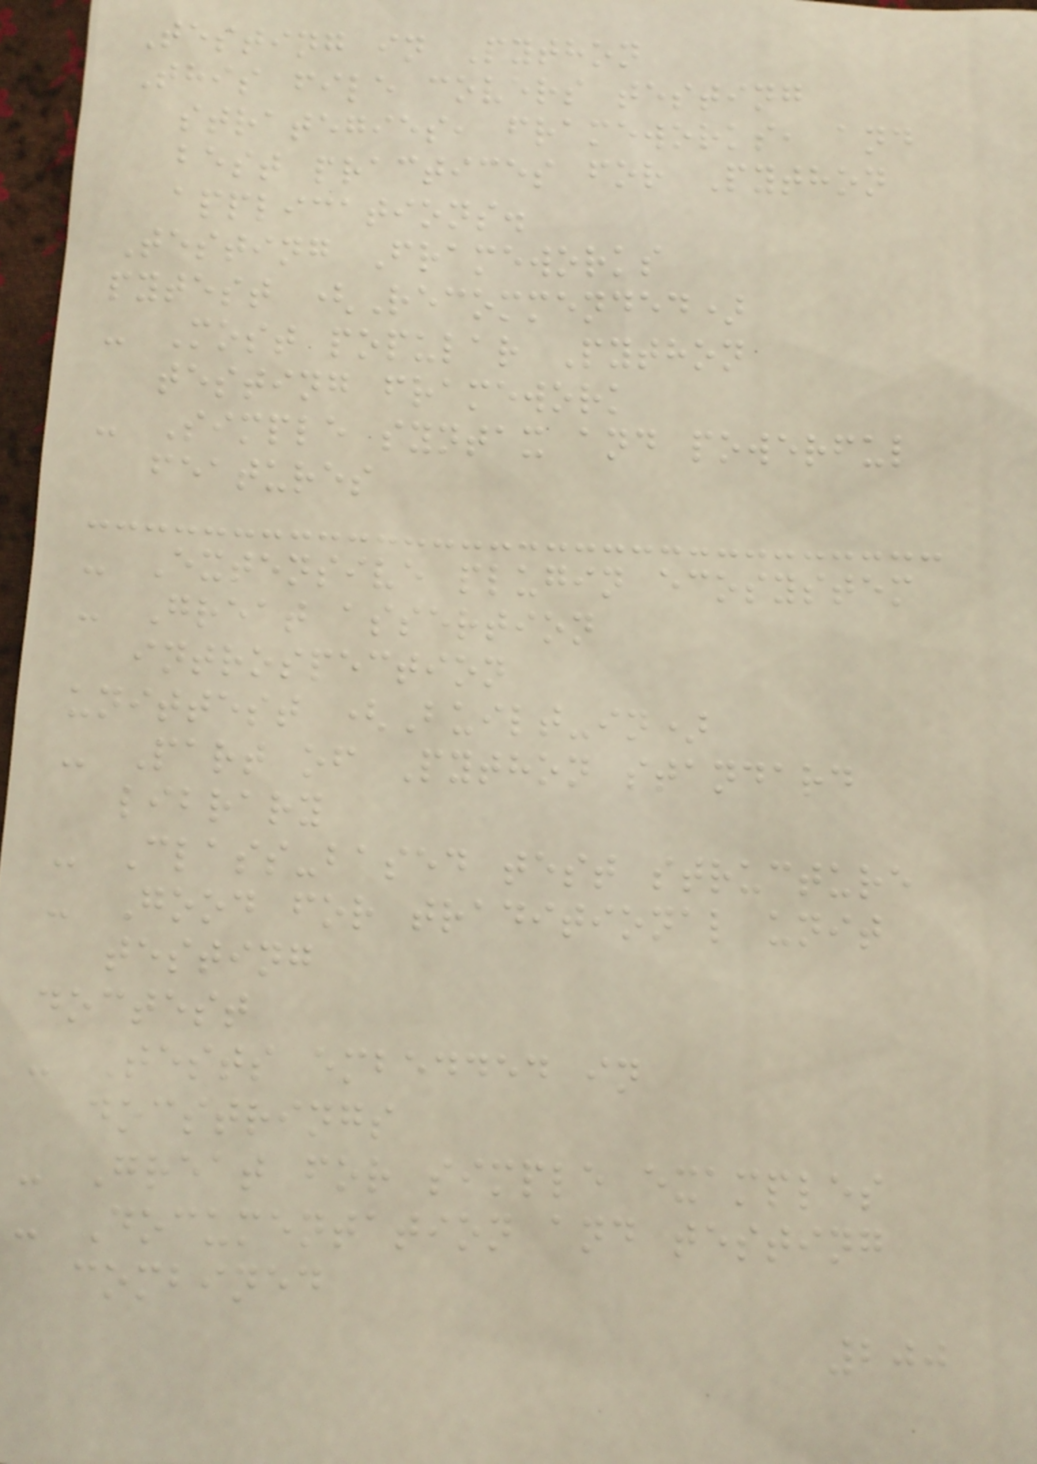Testing in Python
This file covers testing
strategies, frameworks, and
best practices for Python
applications.
Testing Frameworks
pytest (Recommended)
- Most popular Python
testing framework
- Simple syntax and powerful
features
- Extensive plugin ecosystem
- Great assertion
introspection
unittest (Built-in)
- Part of Python standard
library
- Class-based test structure
- Good for traditional unit
testing
doctest
- Tests embedded in
docstrings
- Great for simple examples
- Documentation and testing
combined
200
